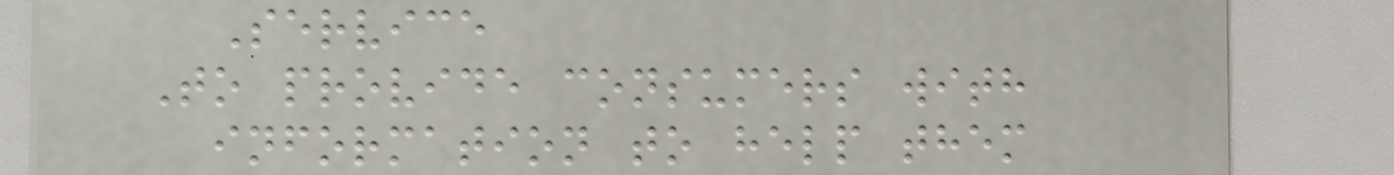Service
To provide consumers with
information to help them
